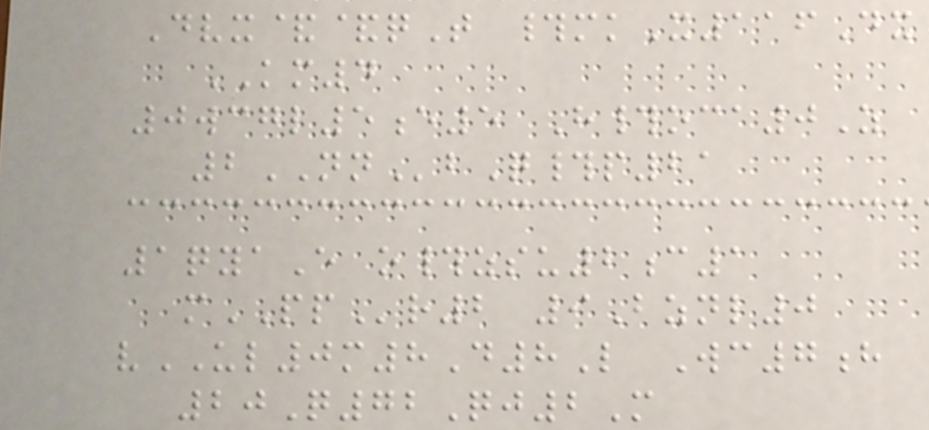Dvx&&qT #mkX116Dx
KM4
0wcgl5e5 H#oca0Z
2NNbQ#p21
1qyaE o#zsu2c1
mPPr2 9Bznl0
vUL0m8D8L Wc7h
20Q72Qj2M
